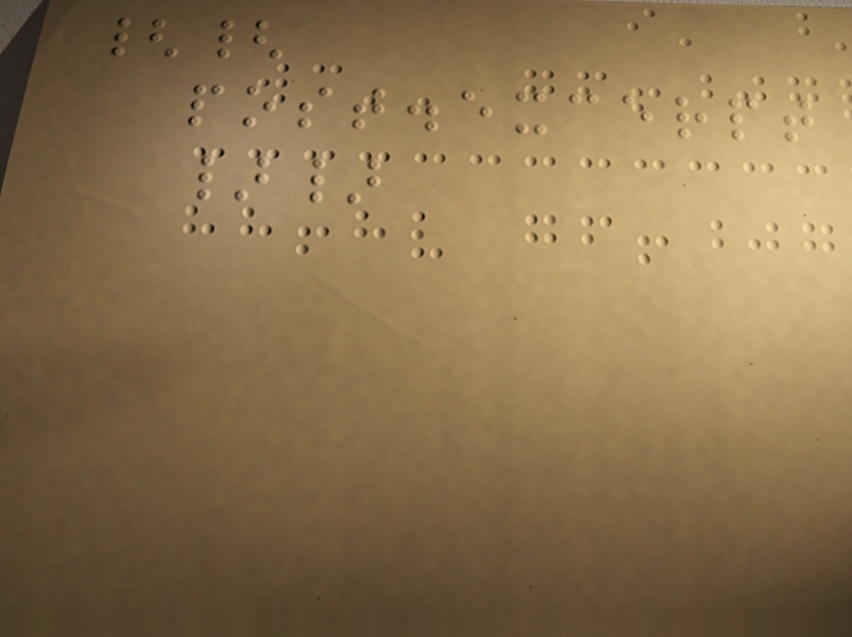{{
post.excerpt
}}
